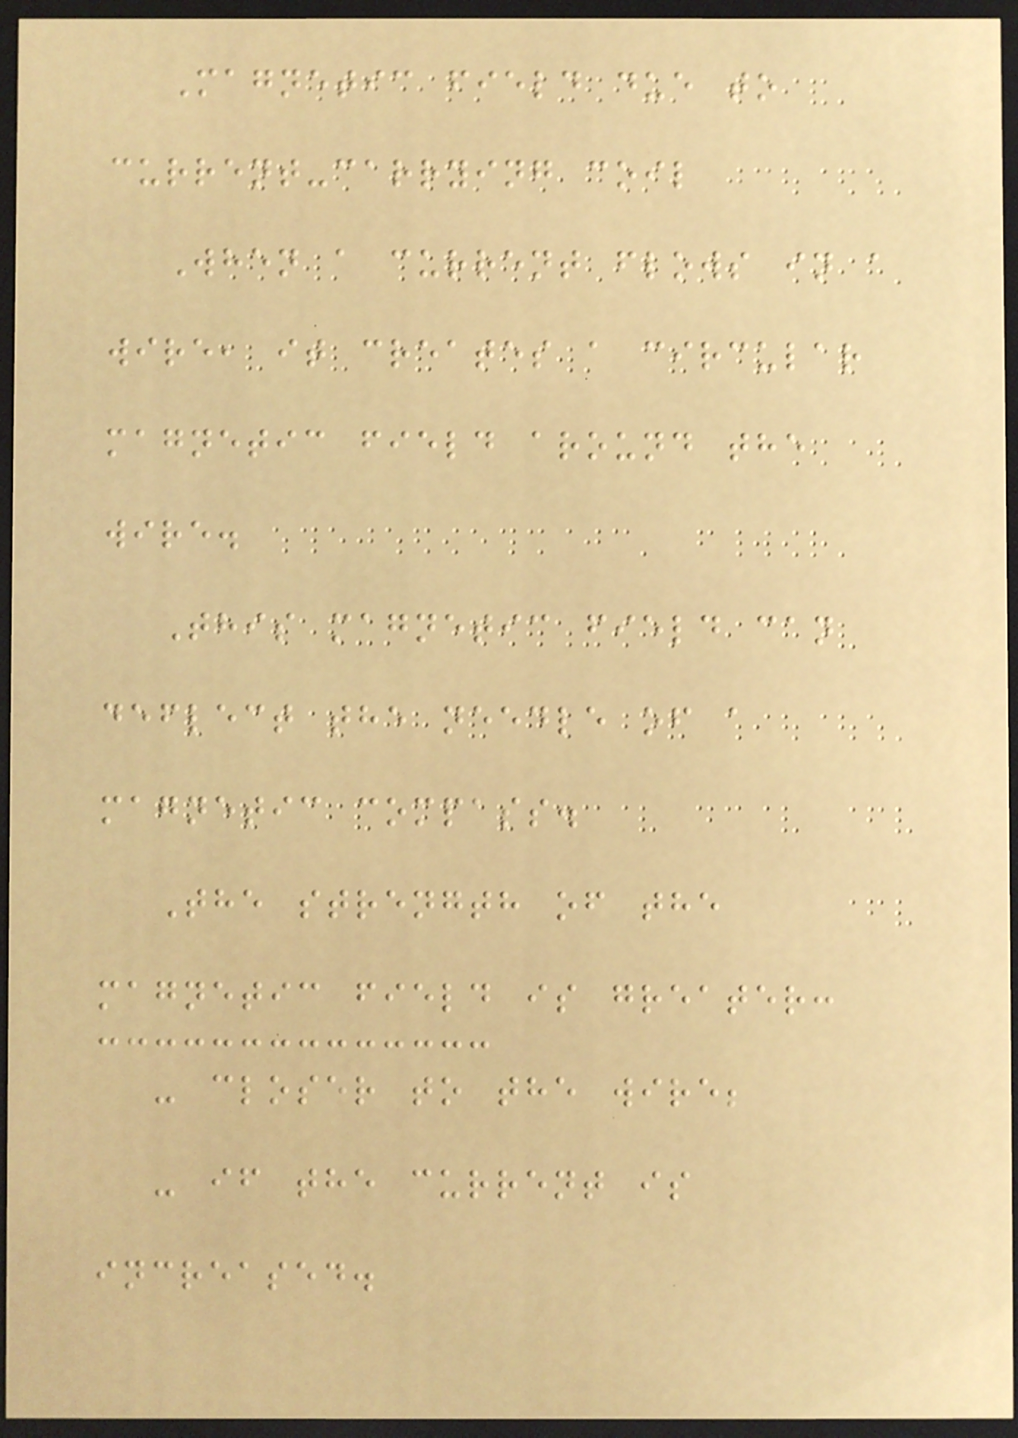Magnetic field due to
current-carrying coil
When a current flows in a
wire, it creates a circular
magnetic field around the
wire.
This magnetic field can
deflect the needle of a
magnetic compass.
The strength of the
magnetic field is greater:
- closer to the wire;
- if the current is
increased.
